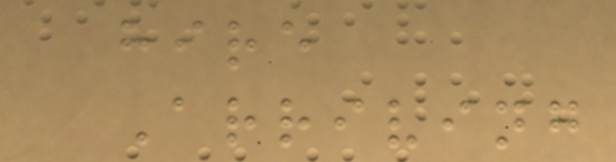hire
Arriving
